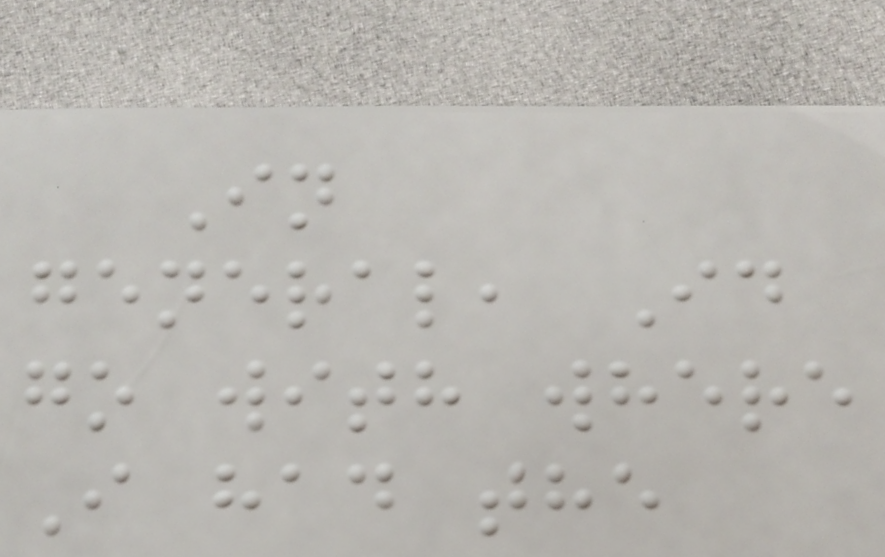In
general, Id
go with where
I had the
